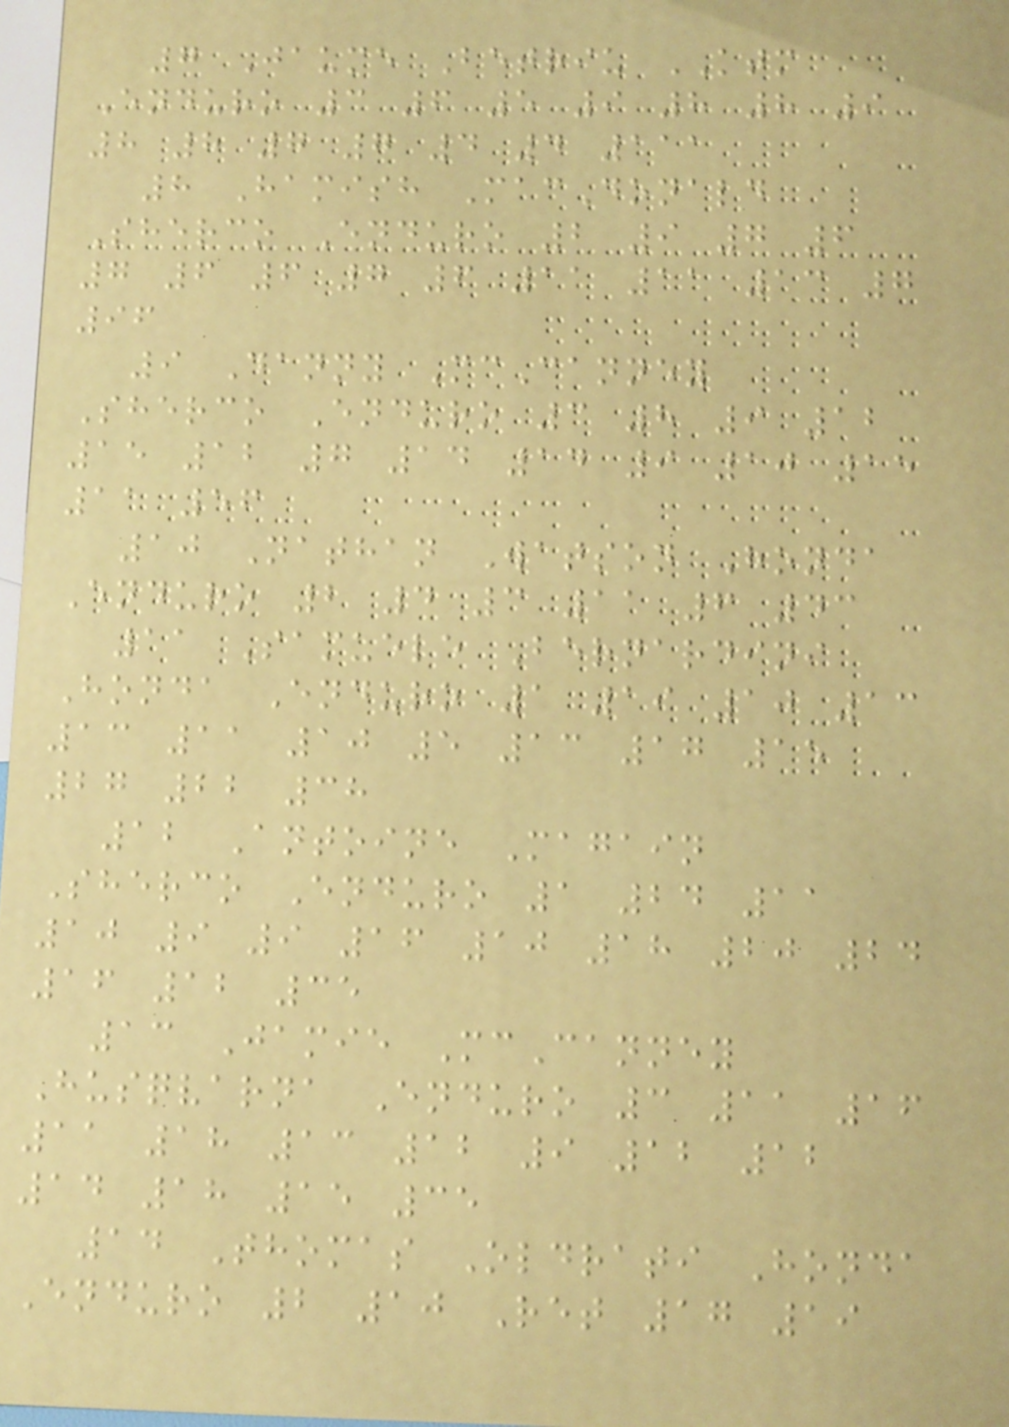7 Jaume Betriu KTM
Enduro 3 6 5 9 8 8 9
8 8 7 7 4 4 111
8 Hamish MacDonald
Sherco Enduro 2 9 7 6
7 6 6 7 6 11 11 13 7
96
9 Danny McCanney
Sherco Enduro 3 8 9 12
15 12 7 14 14 9 10 15
11 56
10 Nathan Watson Honda
Enduro 2 4 3 11 6 43
11 Samuele Bernardini
Honda Enduro 1 19 10 13
13 11 10 5 13 17 15
27 22 38
12 Antoine Magain
Sherco Enduro 1 24 11
10 9 9 16 10 18 20 24
16 12 35
13 Jamie McCanney
Husqvarna Enduro 3 11 16
11 18 13 12 9 12 12
14 18 15 35
14 Thomas Oldrati Honda
Enduro 2 10 Ret 17 19
